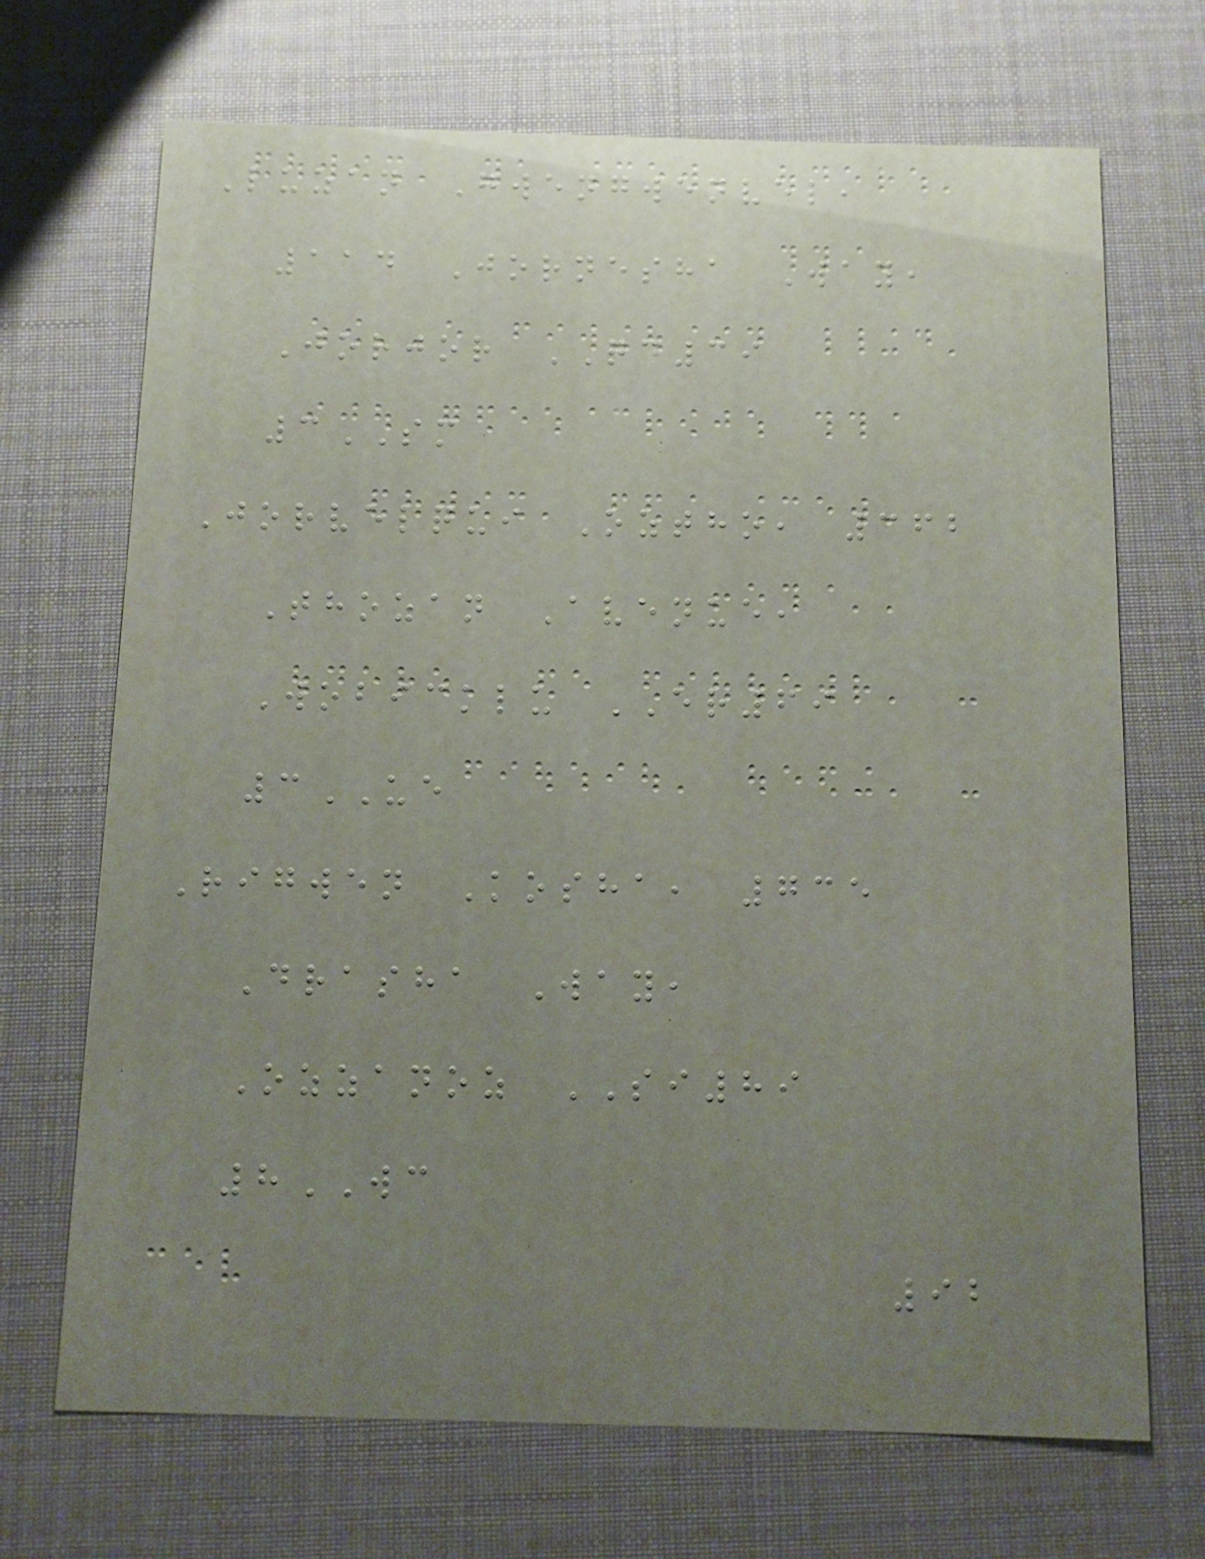Luzan Gwengwenvel,
114 Jornesha Way,
Jorjor QD39
3SM
Jorvelqui Oztho, 362
Thozan Avenue,
Wobicklu ER69
3UE
Rigwen Kosha, 735
Drasha Way,
Ozzanoz SI89
8WC
92
